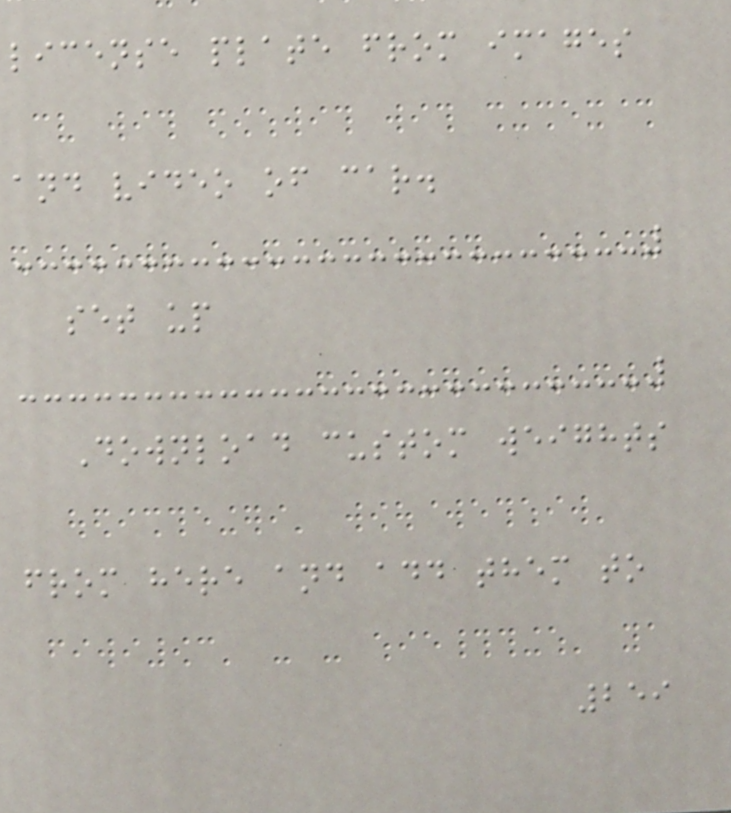license plate from images
and video of car.
set up
Download custom weights
from here and add them to
259
